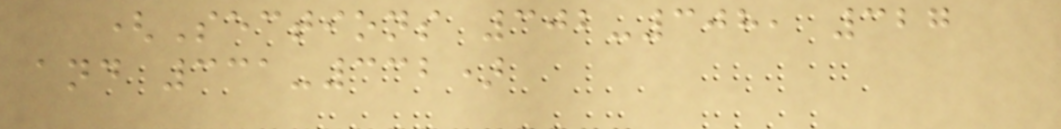(Sections 302-308, 327
and 331-332)
